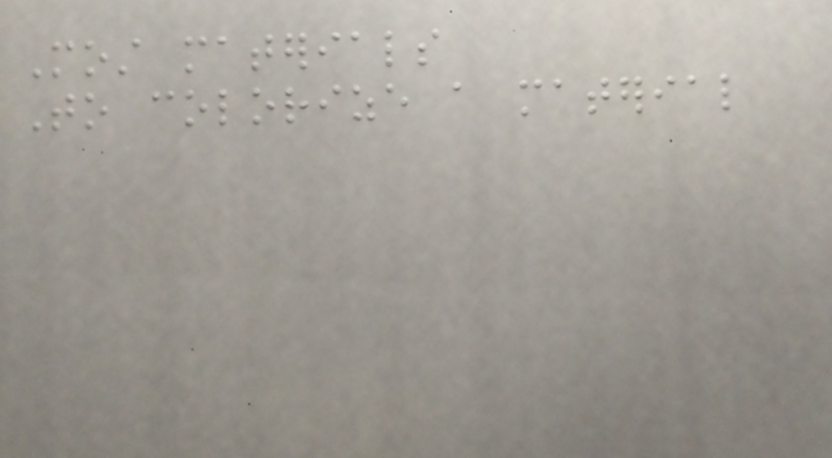Most materials
To colorize a material
